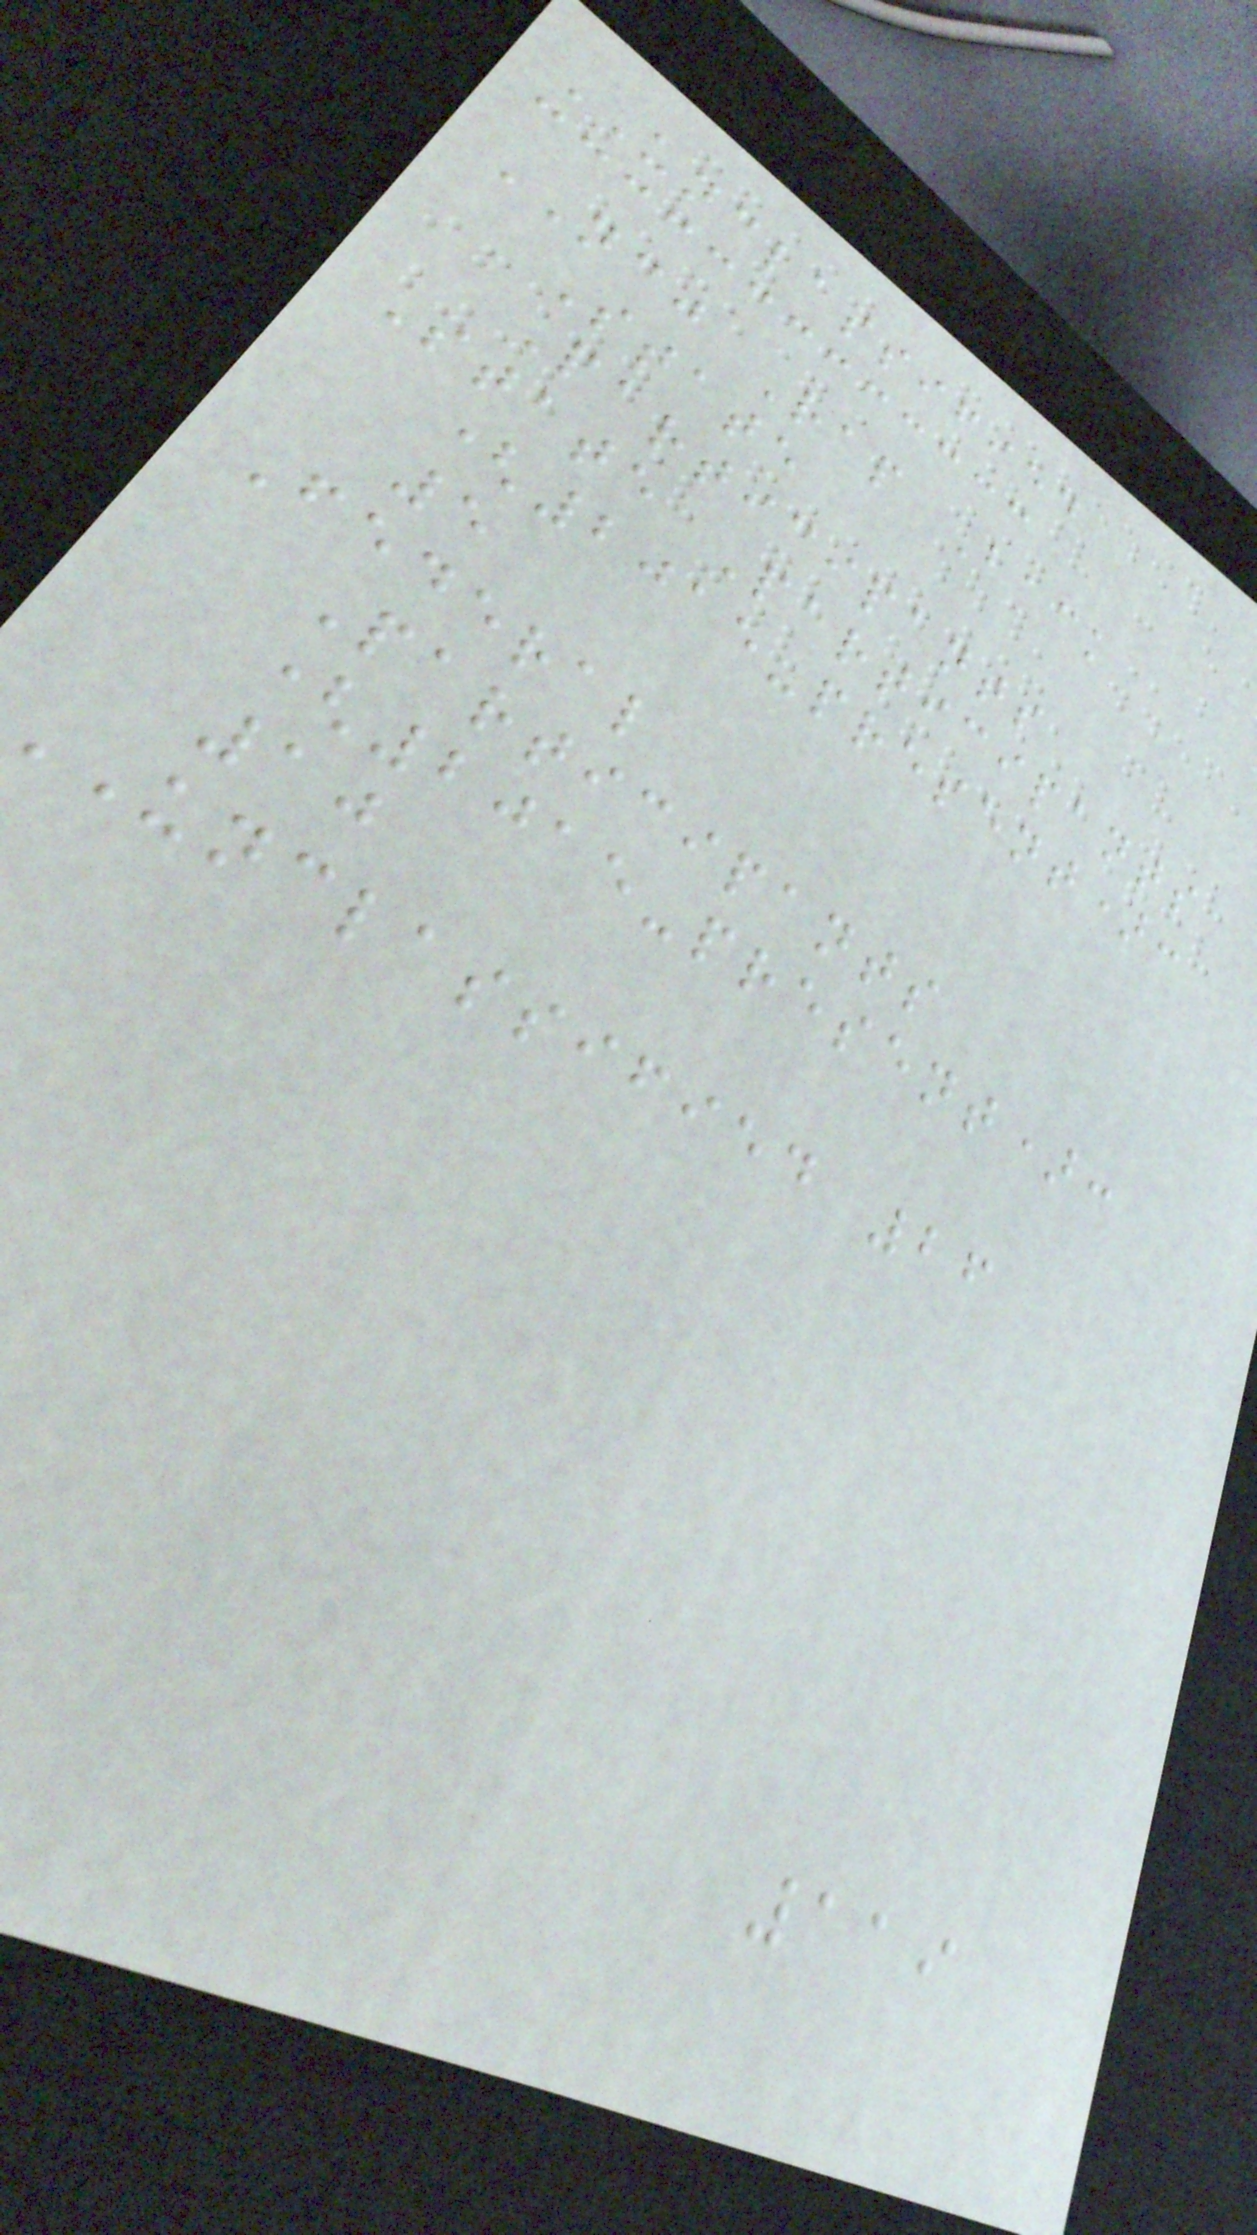UNCLASSIFIED
NCJ Rap Back
State
Participants
State Participants
(2015-present):
5
Federal
Participants
(2015-present):
10
unclassified 26
119
